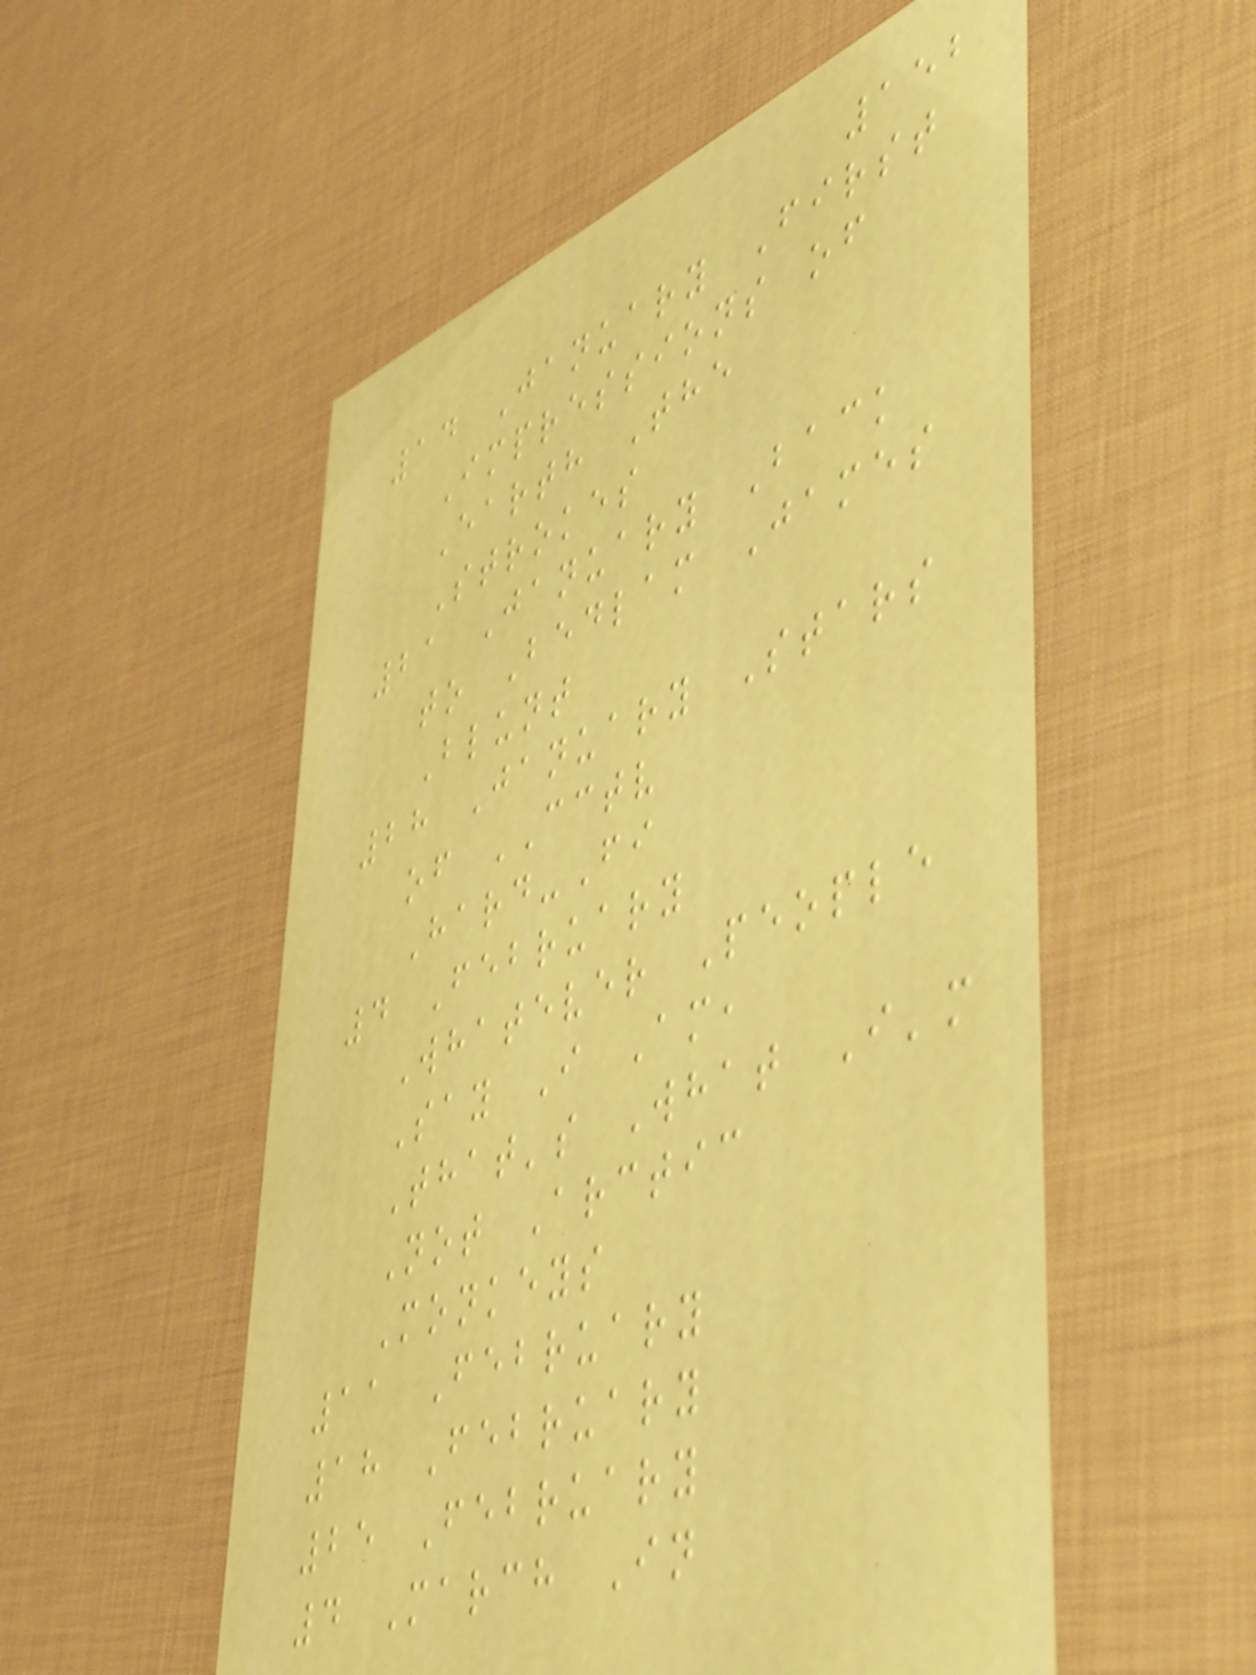152
14 January First
Impressions of
Earth The
Strokes
21 January Back
to Bedlam James
Blunt
28 January Stars
of CCTV
Hard-Fi
4 February
Whatever People
Say I Am,
That's What I'm
Not Arctic
Monkeys
11 February
18 February
25 February
4 March In
